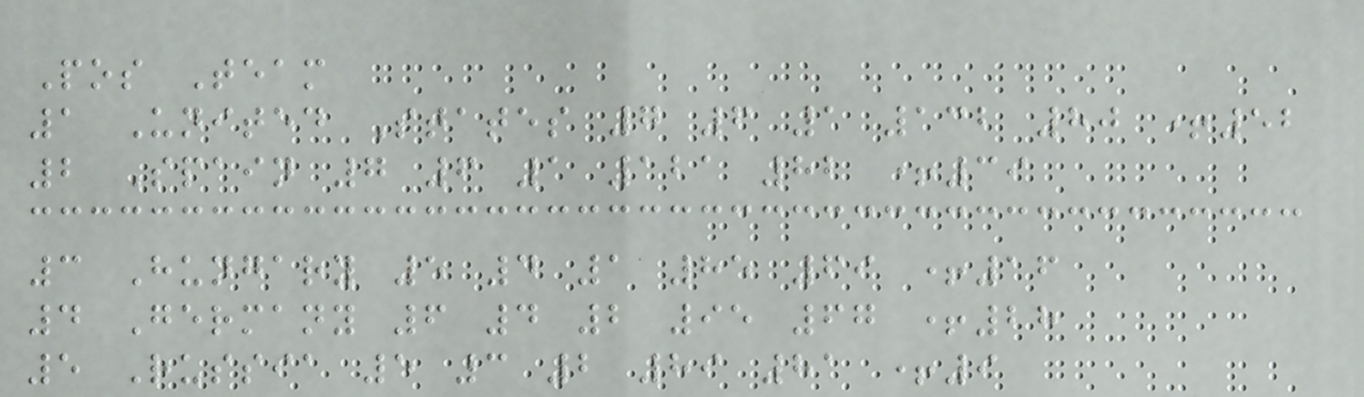Pos Team
1 United States 7 6 1 132 80 +52
2 Spain 7 6 1 121 82 +39
3 Hungary 5 4 1 85 69 +16
4 Germany 6 4 2 95 67 +28
5 Russia 5 3 2 89 81 +9
